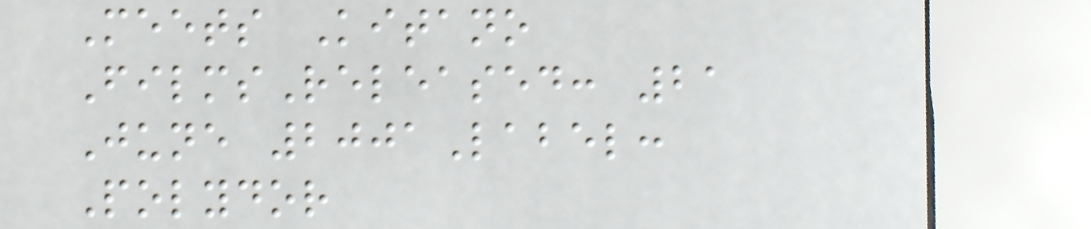Meets Kitano
FilmsReleased: 21
June 2001Label:
Polydor
